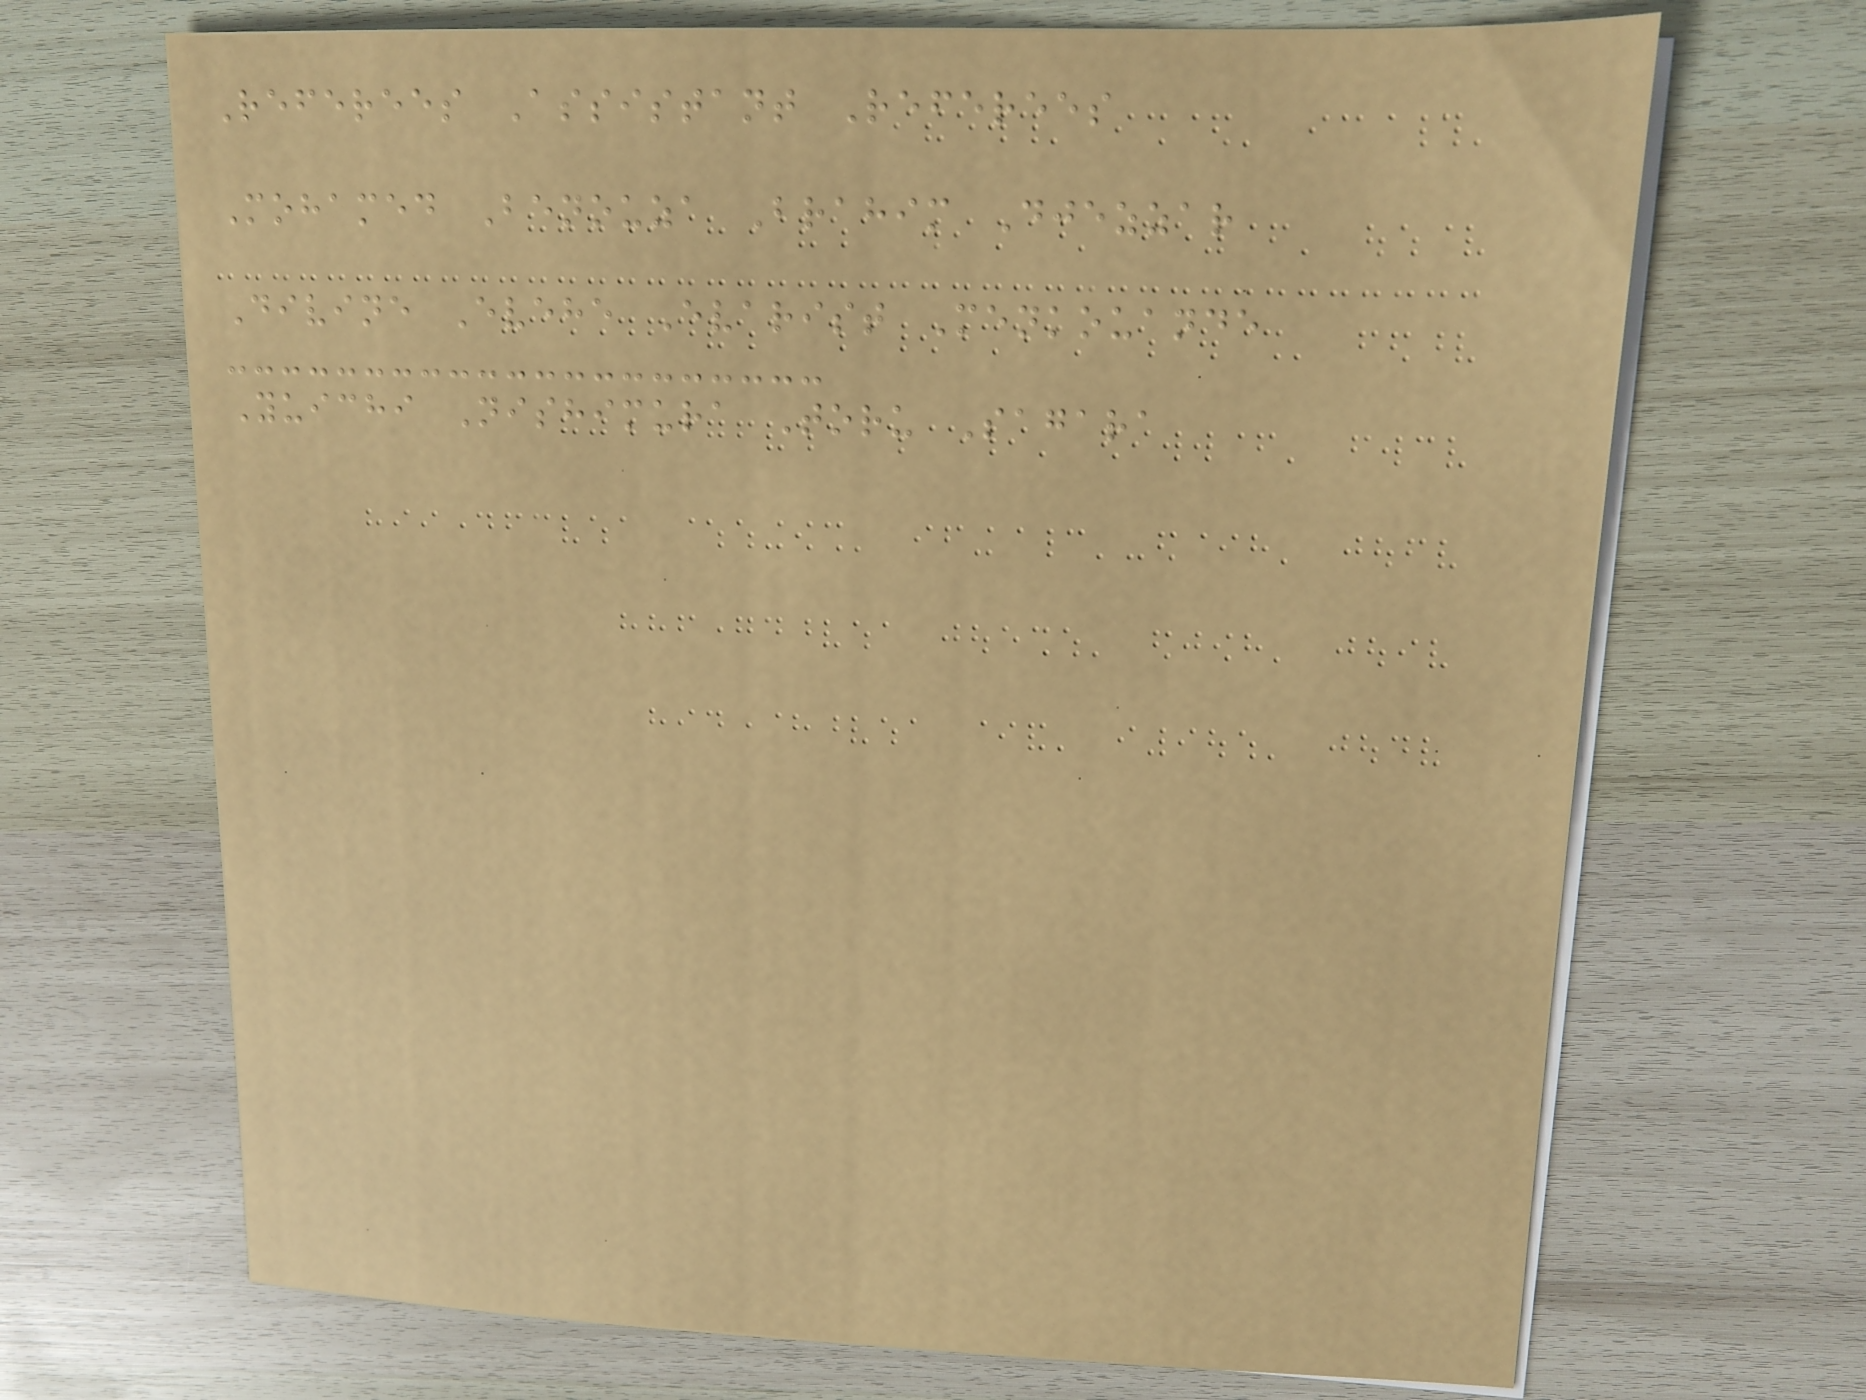Referees Assistant Referees
Mohamed Benouza Brahim Djezzar
Divine Evehe Evarist Menkouande
Yuichi Nishimura Toru Sagara
